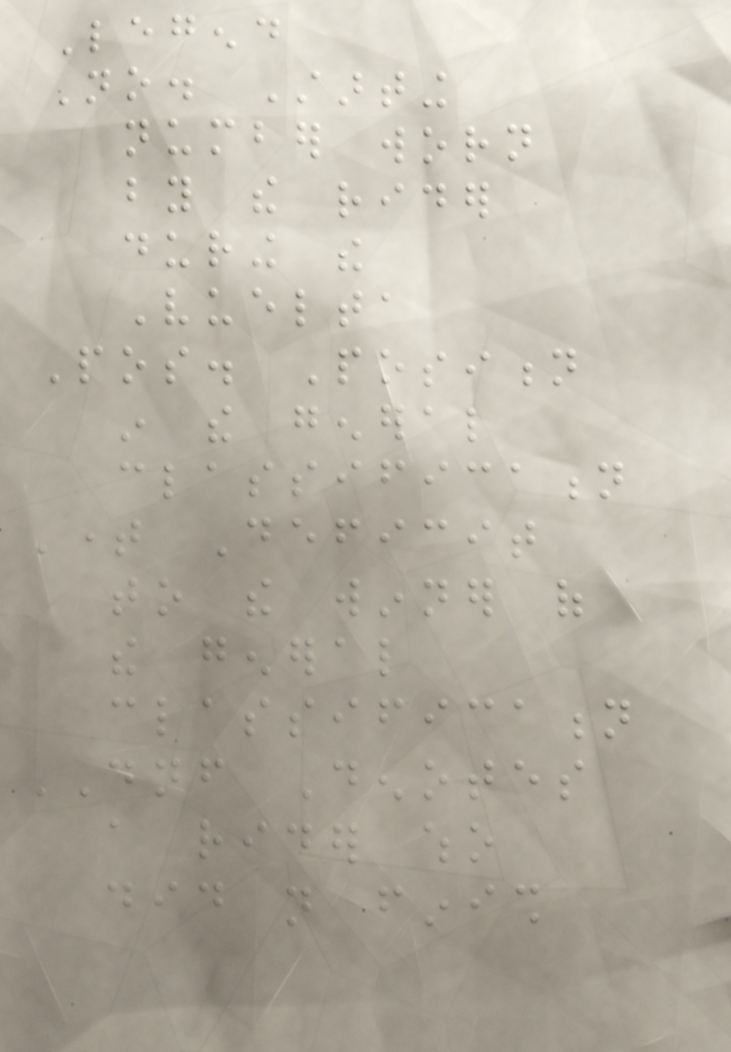Legend
No. Starting
number worn
by the rider
during the
Vuelta
Pos. Position
in the general
classification
Time Deficit
to the winner of
the general
classification
DNF Denotes
a rider who
did not finish
